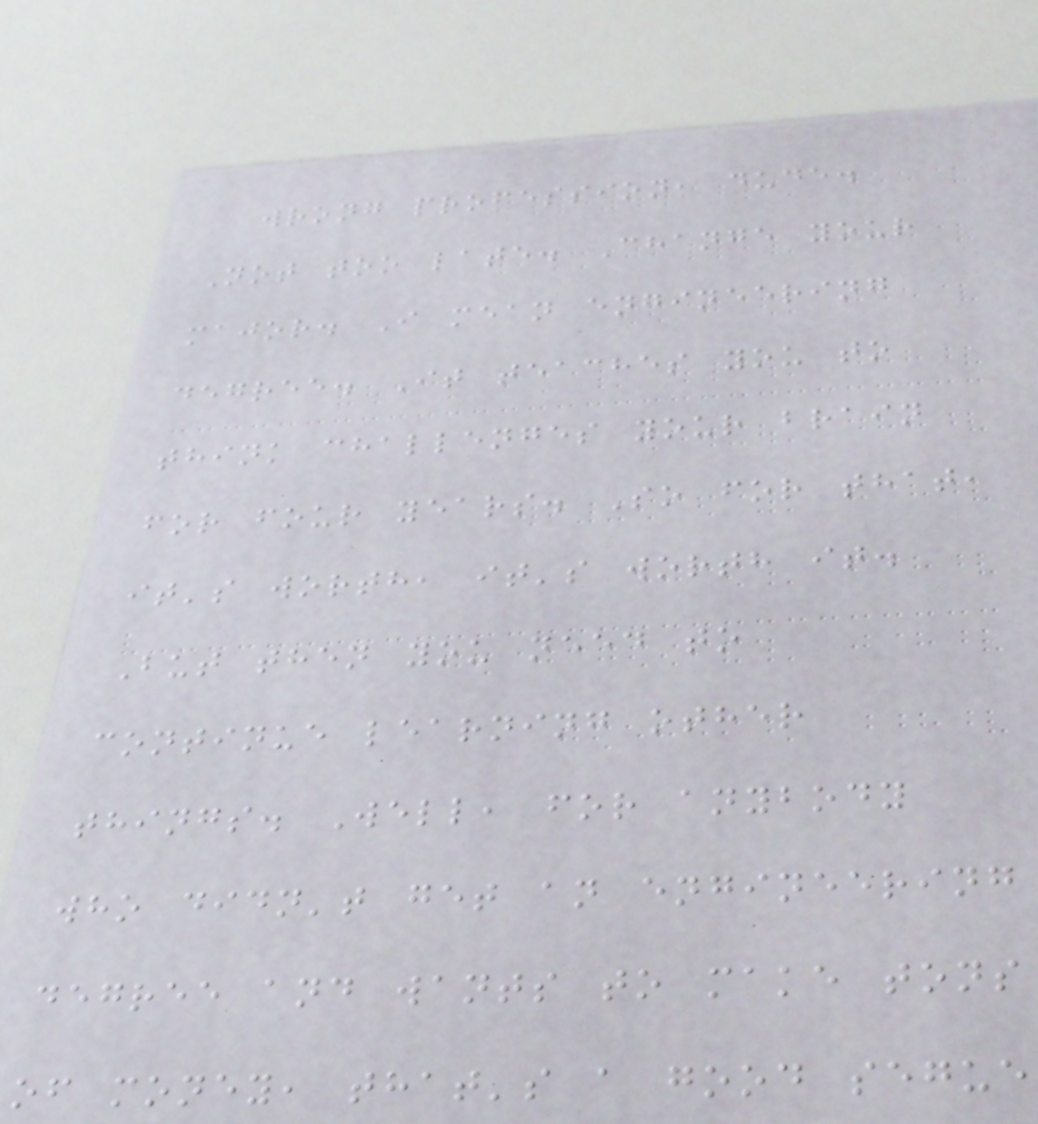wrong profession, dude.
Not too late. Change your
major. I mean engineering
degree. It teaches you to
think challenges your brain
for four years. So for that,
it's worth, it's worth it.
But then you need to
continue learning other
things. Well, for anybody
who didn't get an engineering
degree and wants to make tons
of money, that's a good segue
